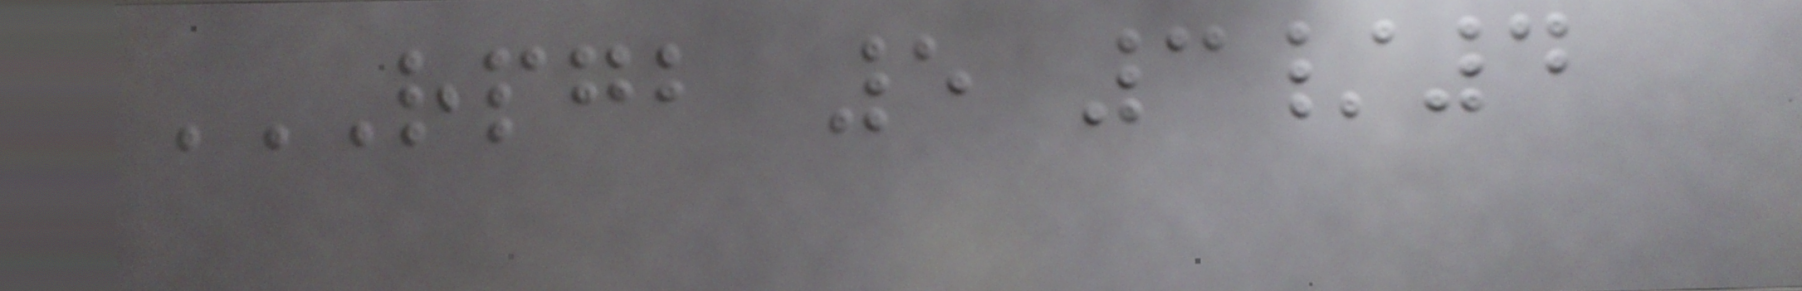RPGB 5 3/4
